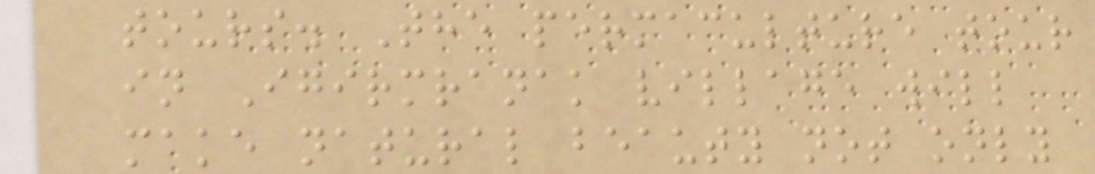tours. The permaculture tour
in Igirmranak village will
make natural beauty not only
